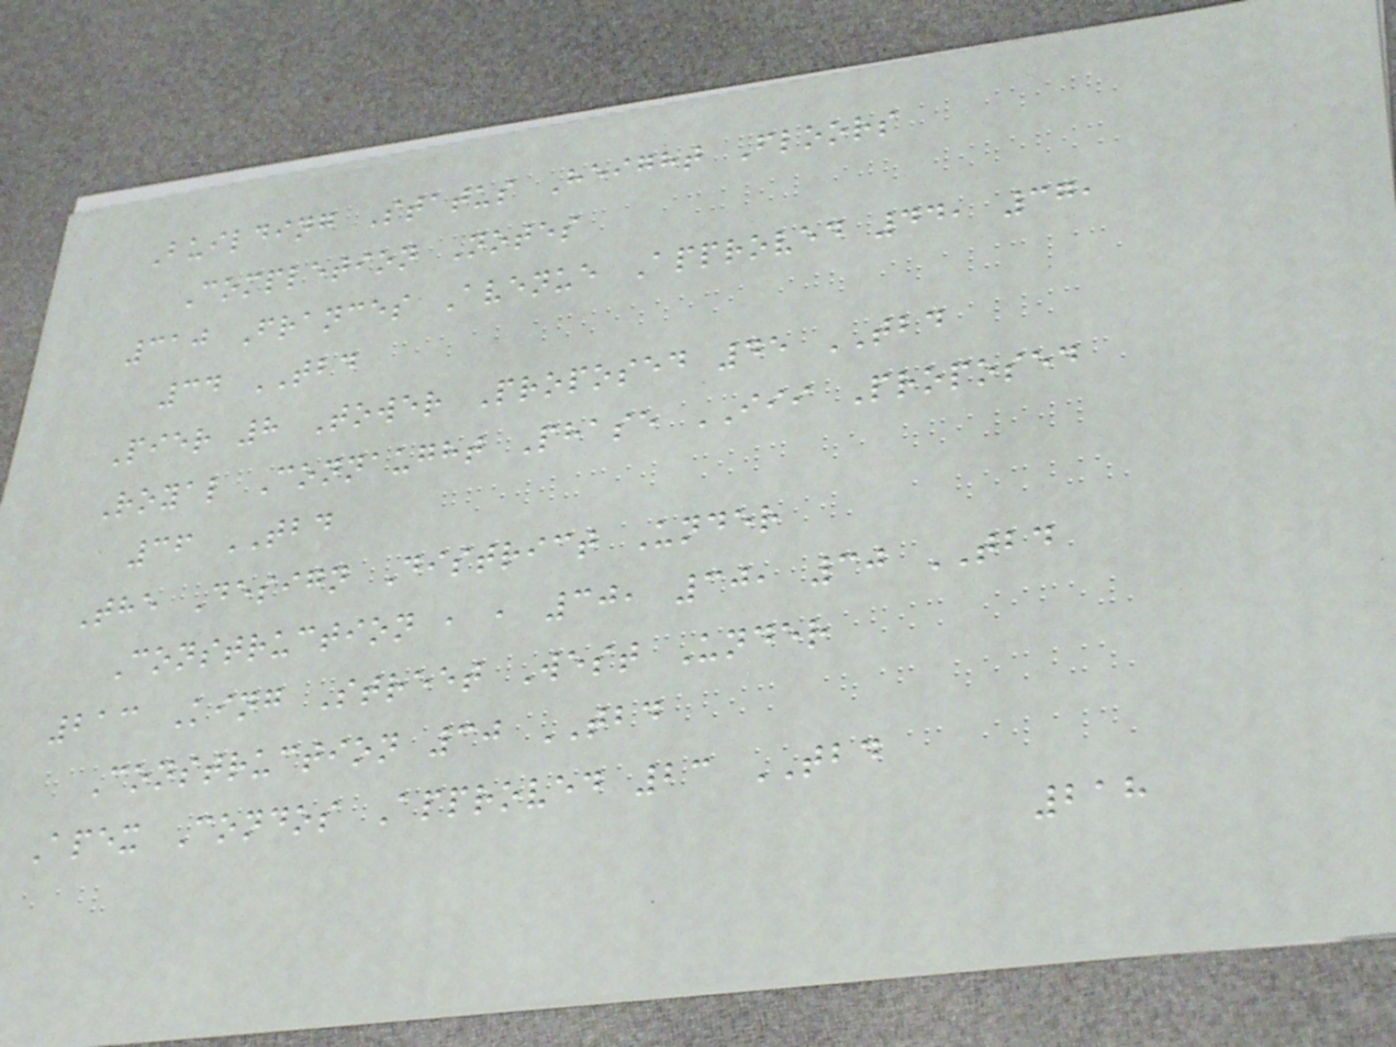Building Status Height Floors
Completion Notes
310 Frances Avenue Approved 44, 37,
34 TBD
Pier 8 Tower Proposed 45 TBD
Royal Connaught Phase III Proposed
36 TBD
The Design District Under
Construction , , 30, 30, 30 TBD
213 King Street West Under
Construction 30 TBD
Apex Condos Approved 23 TBD
218
